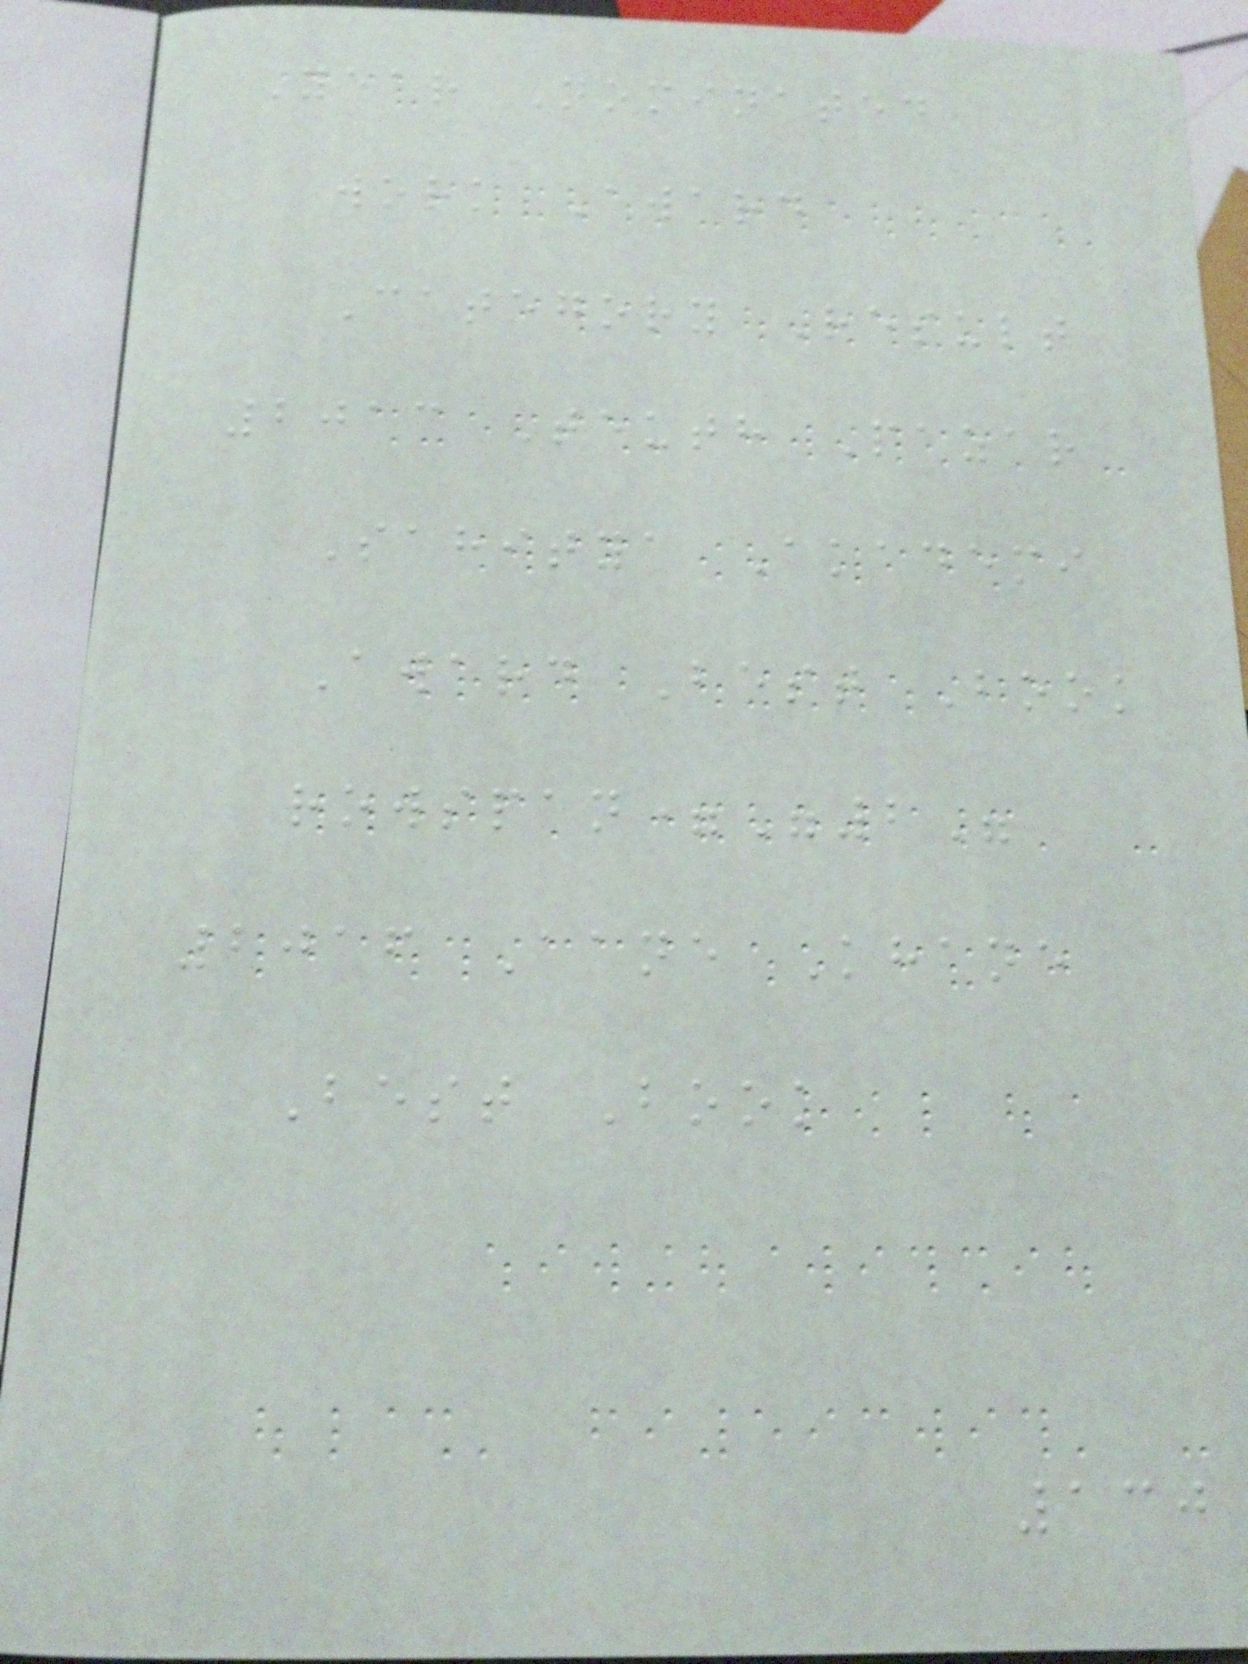Year Nominated
work Award
Category Result
2013 Teuth Pazar
Sahitya Akademi
Award Best Book
rowspan="2"
2016 Aane Khane
Best Book
130
